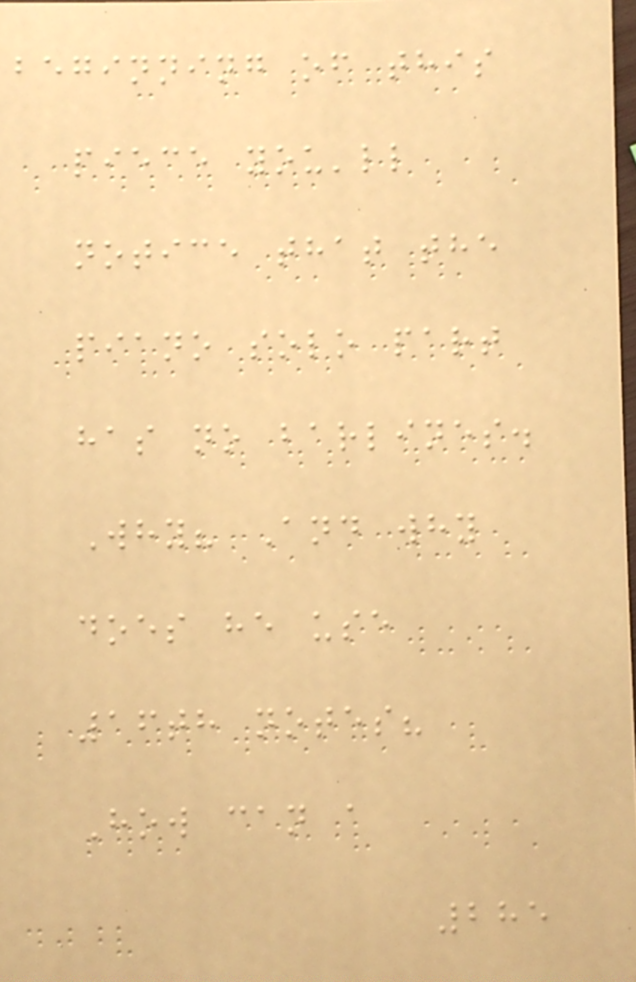beginning of this
piece you'll
notice that the
piano solo part
has no barlines.
Why? And why
does he use
16th notes?
How can a
285
